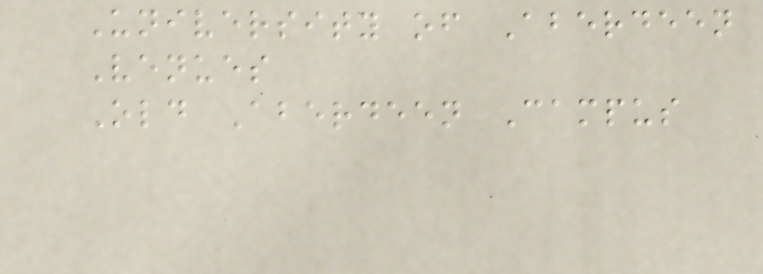University of Aberdeen
Venues
Old Aberdeen Campus
